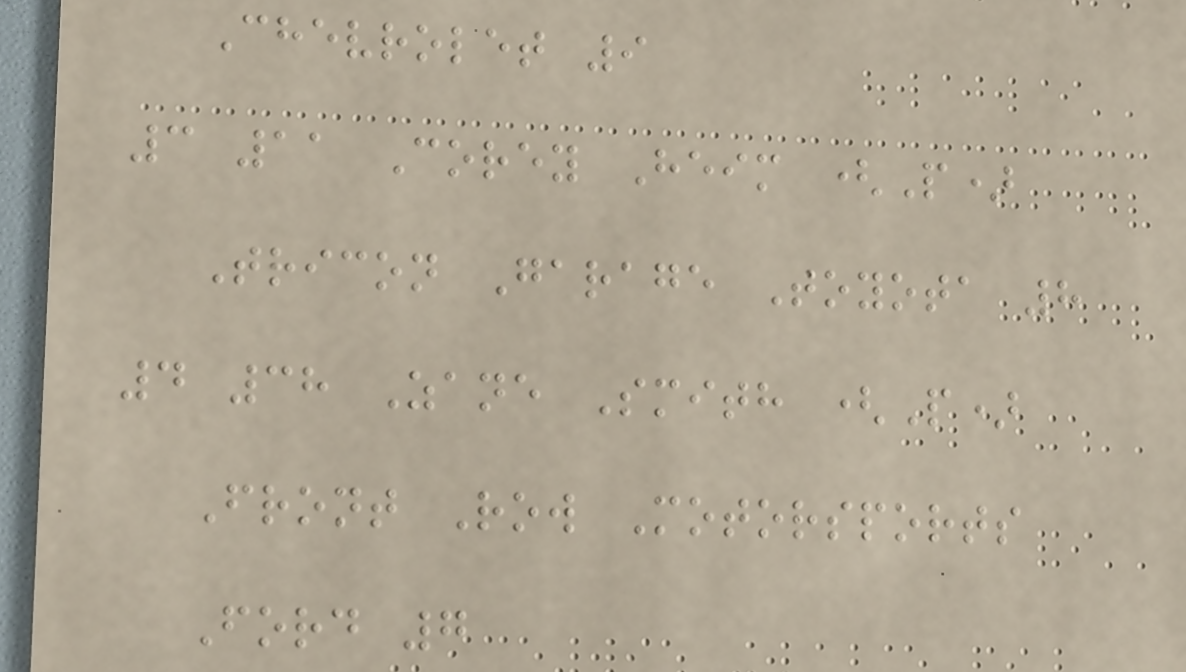Chevrolet 9
3 11 Corey Heim (P)
Tricon Garage Toyota 8
4 38 Zane Smith (P)
Front Row Motorsports
Ford 7
